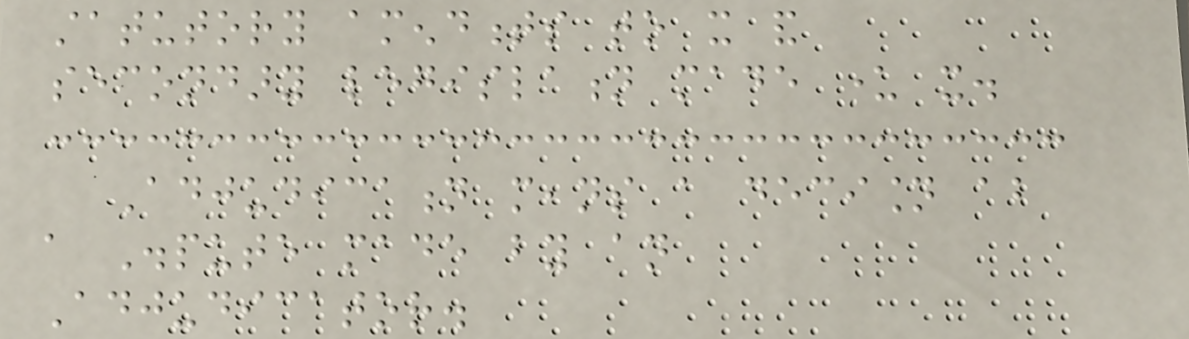statutory amendments to it and
secondary legislation made under it.
Adjudication means a decision about
a Dispute made by an
Adjudicator.
